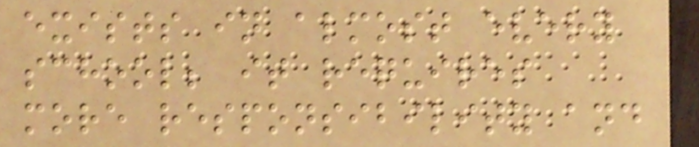exists in almost every
school; it requires
more responsibility and
